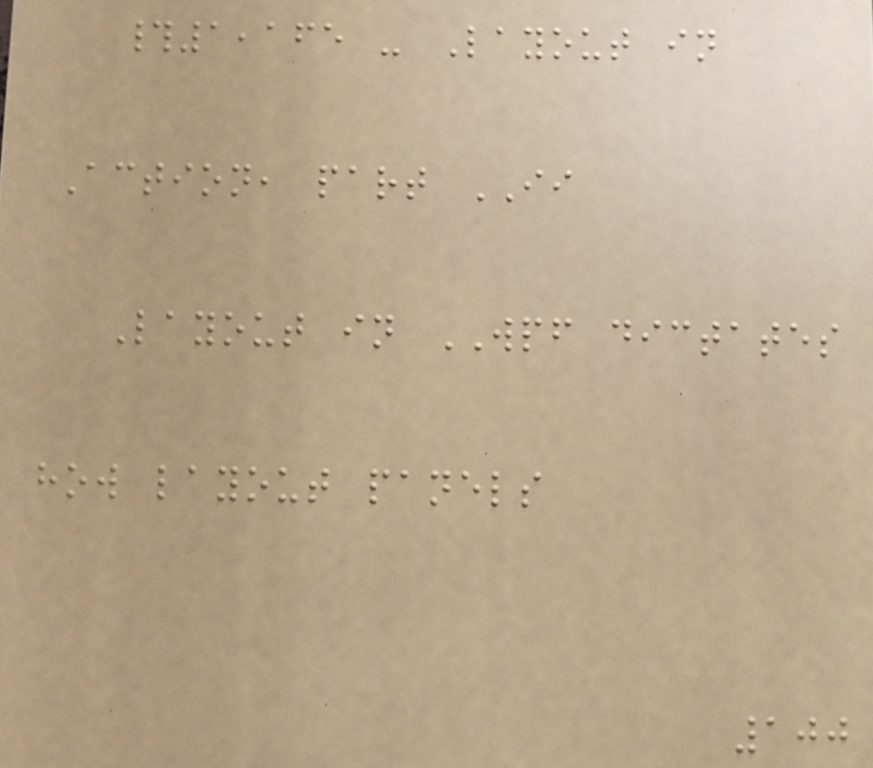#1,165 - Layout in
Action, part II
Layout in WPF dictates
how layout panels
100
